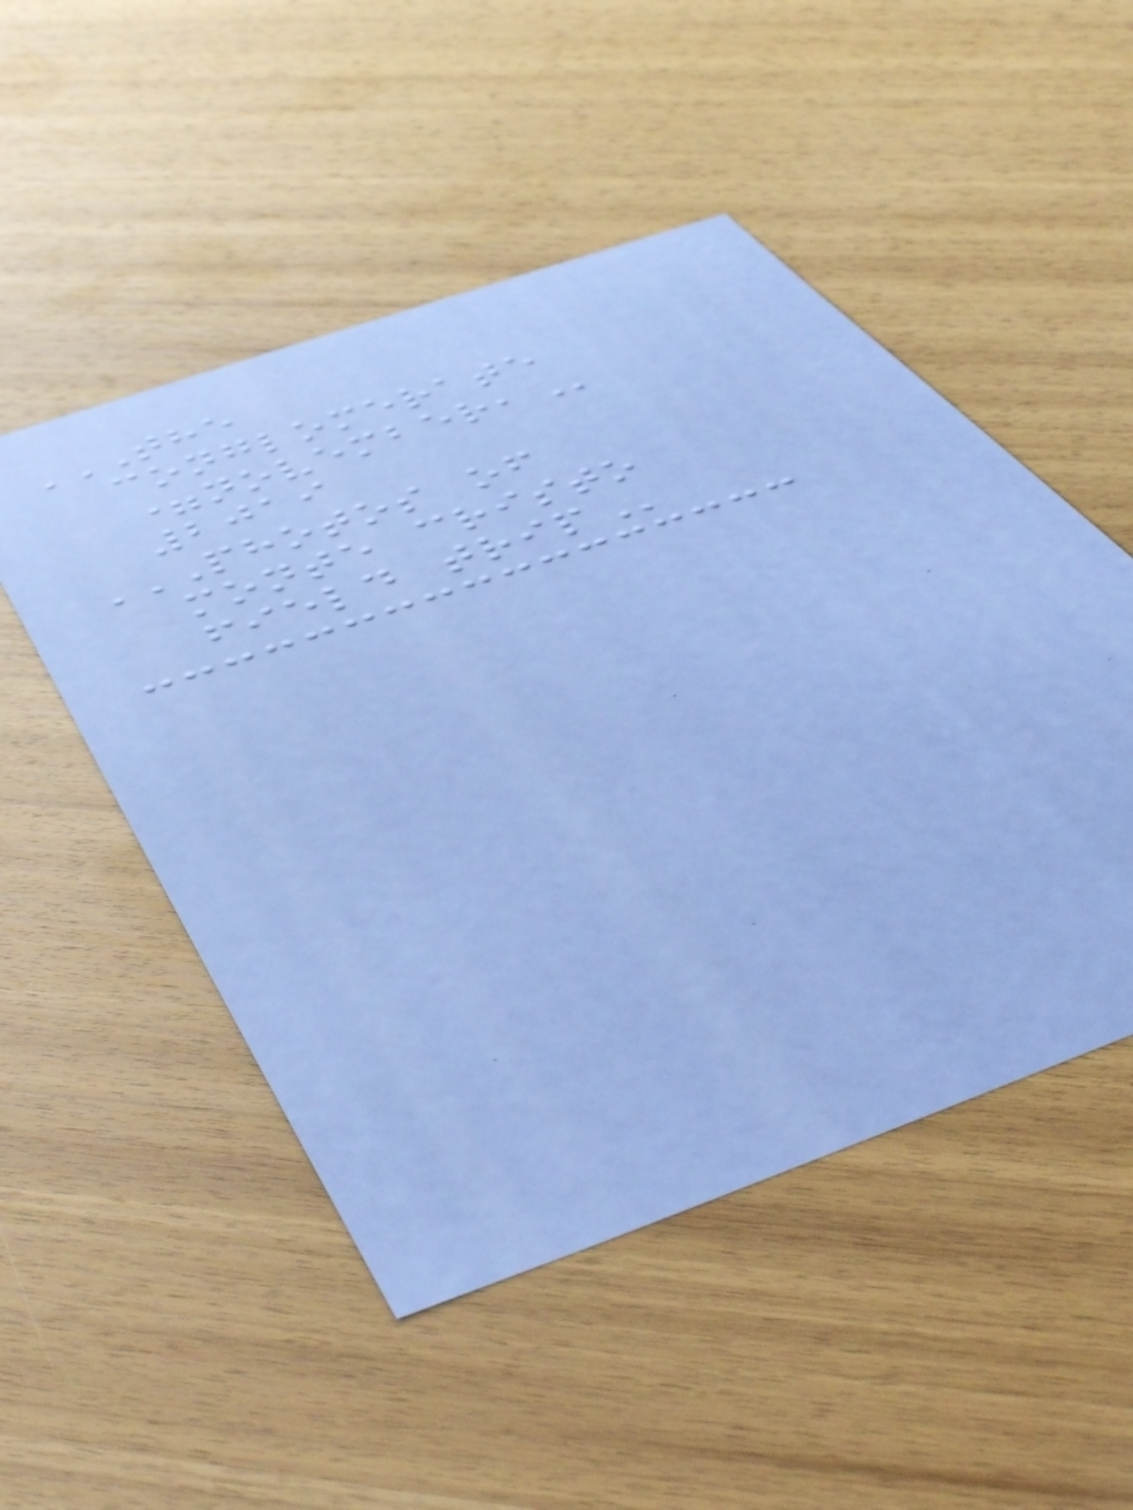THE
CONGLOMERATE
=NOVEMBER,
2019
PHOTOS OF
MONTE CRISTO
FIELD TRIP
